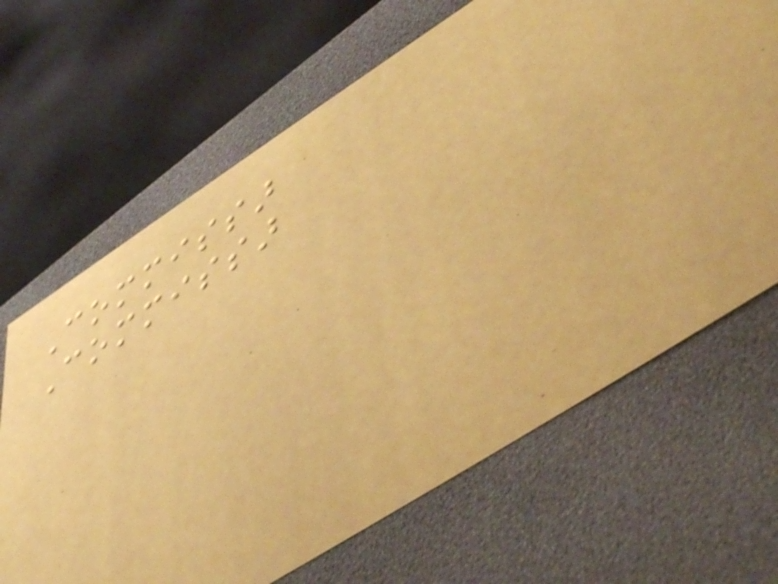Commissar
Commissar
